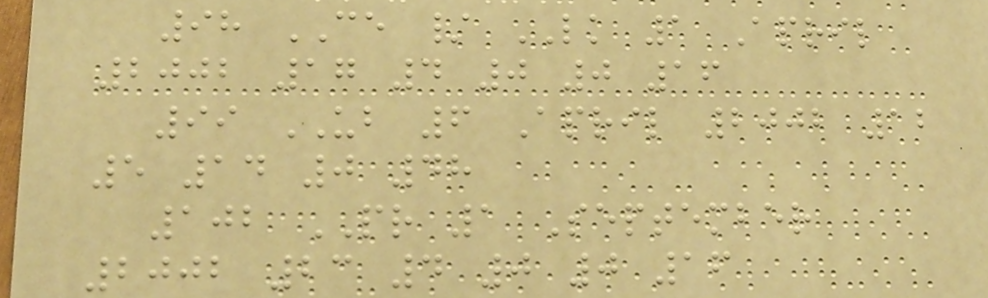98 CE / LK 1 April
2002 17 4 0 0 16
99 UB 6 April 2002 12
5 14 0 48
102 PR 1 September
2002 23 4 0 0 16
